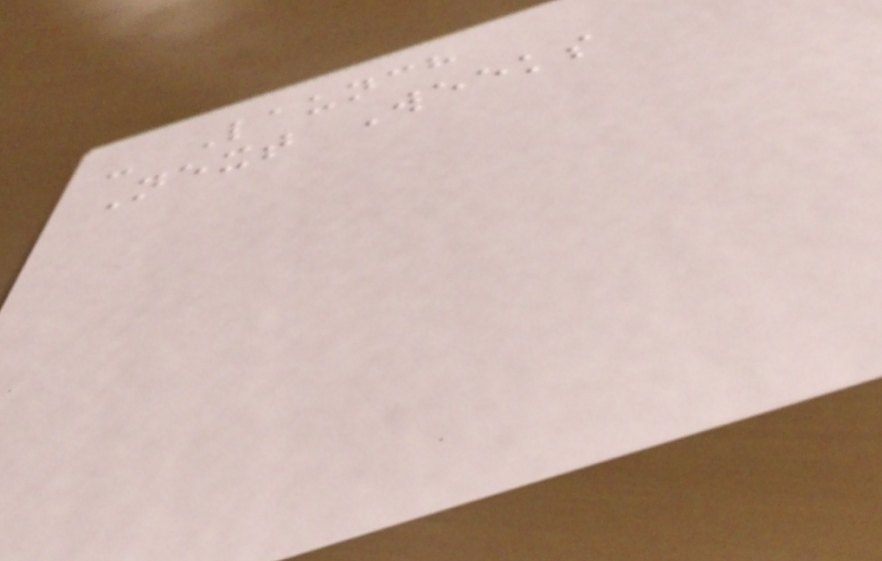- Launch
Next Weeks
